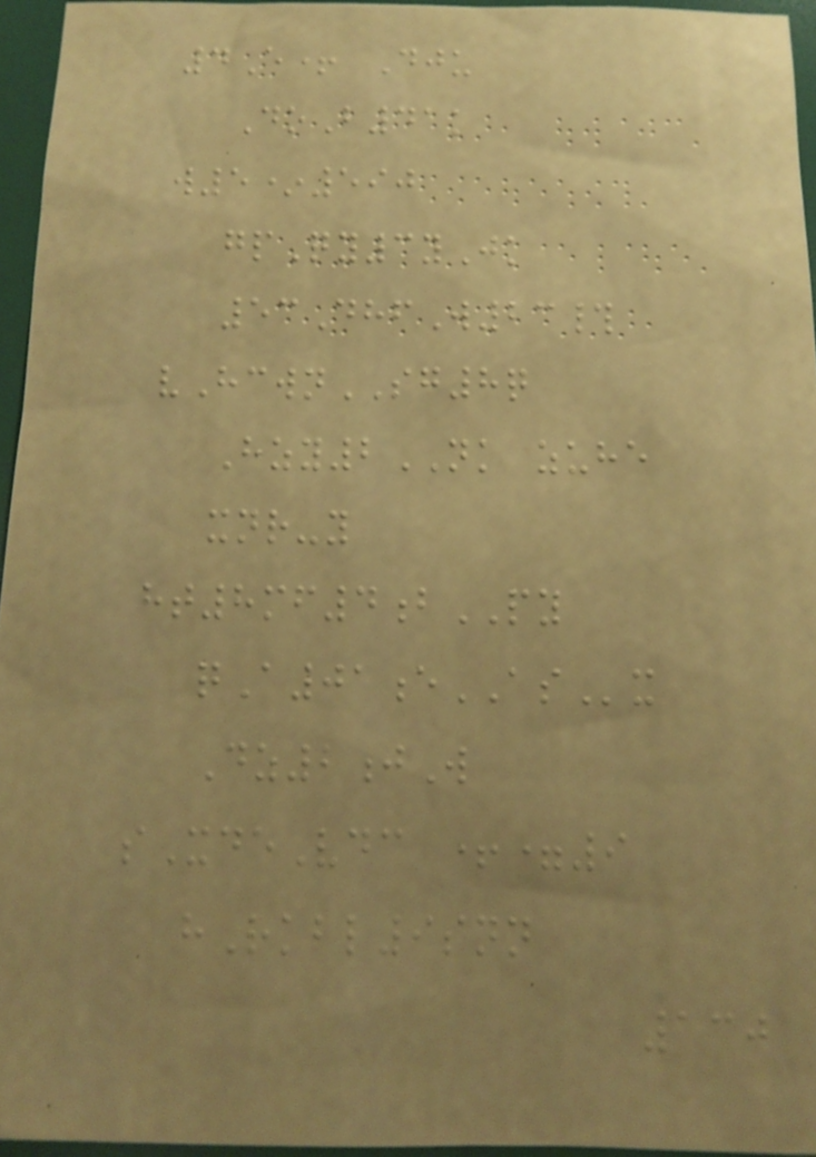4E+ Dju
DoB41k
w5*590
gpQy3yJk
53DhfW23#
vHcwnSG8q
Hzy2NK zuhe
xnr-y
ht8mf4bPY
qA01eASx
Dz2jW
sXdeVdc +=9
hRkbl9snn
130
